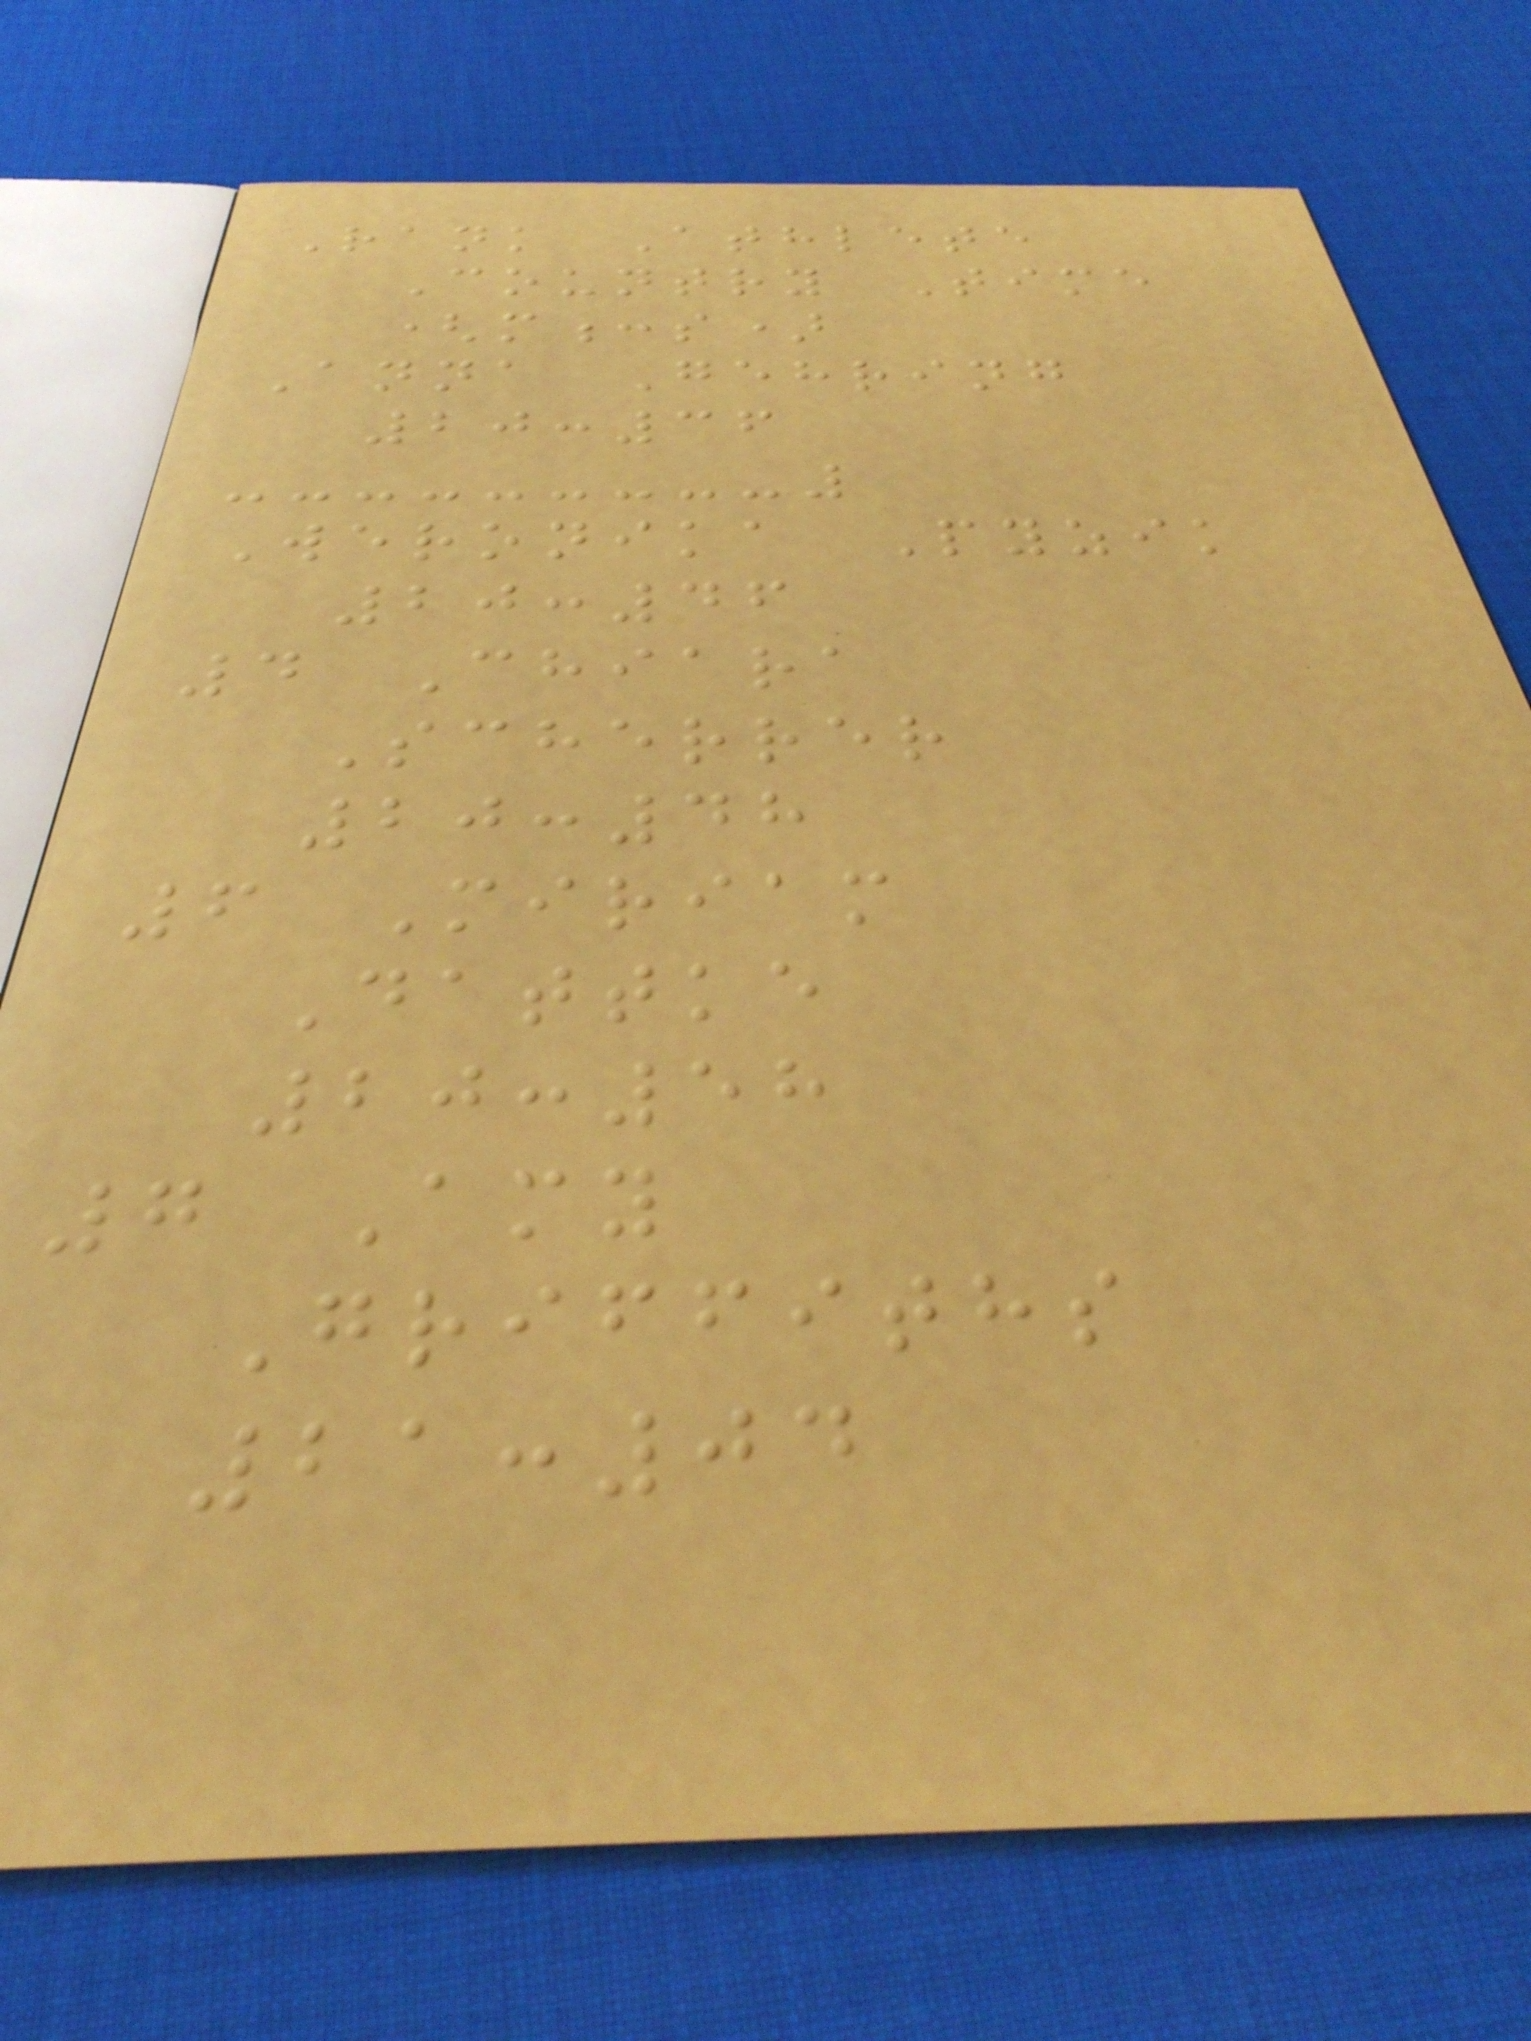Rank Athlete
Country Time
(m:s)
Anna Gehring
20:36
Weronika Pyzik
20:46
4 Chiara
Scherrer
20:48
6 Miriam
Dattke
20:58
7 Amy
Griffiths
21:04
